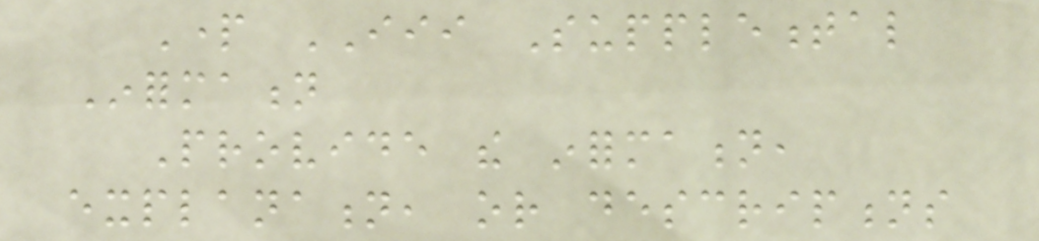Part III Supplemental
Information
Provide the information,
explanation, or descriptions
